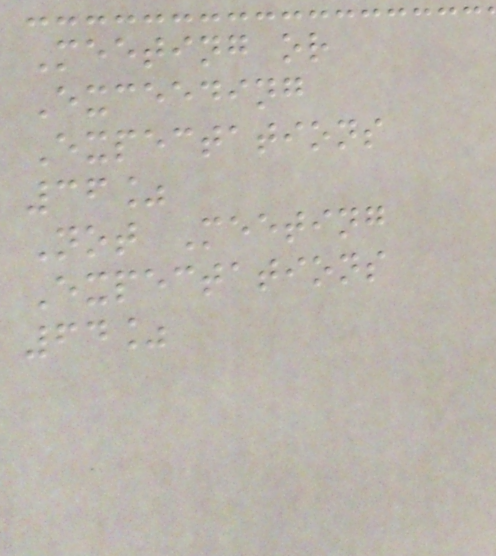Meeting or
Exceeding
Expectations
36%
Not Meeting
Expectations
64%
